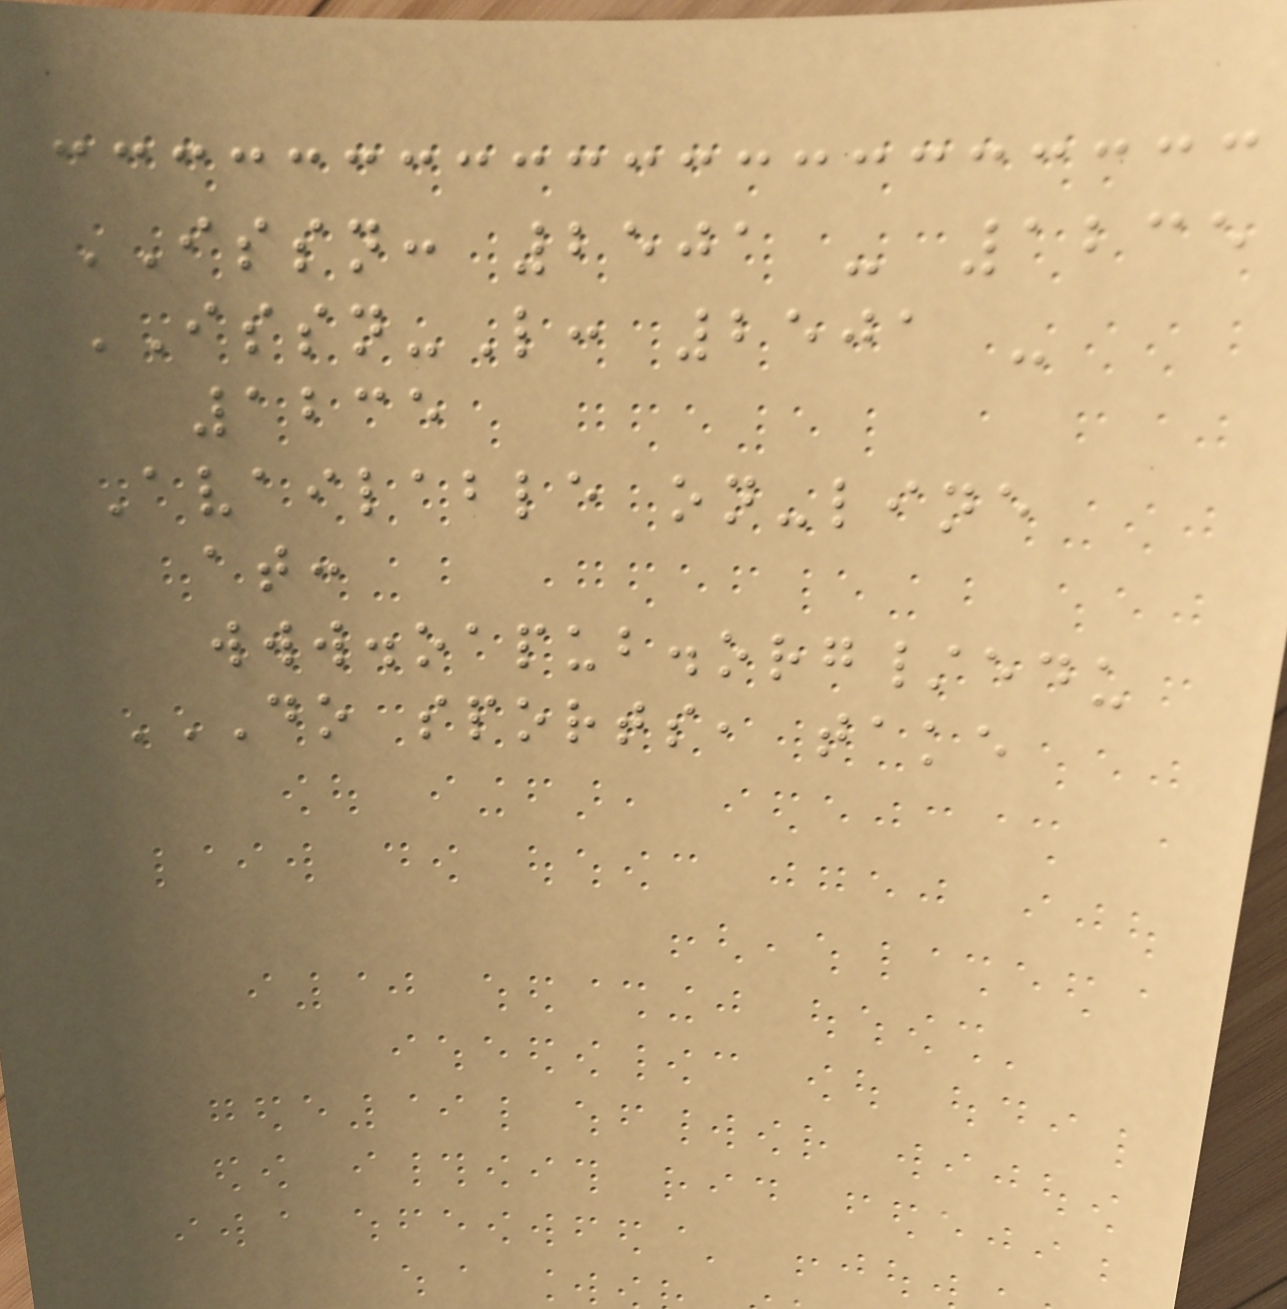ISSN: 2501 - 1235
ISSN-L: 2501 -
1235
Available on-line
at:
www.oapub.org/edu
DO SPORTS, TAKE
